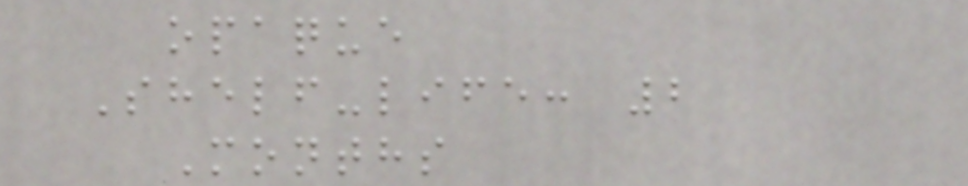opaque
Shelf-life: 2
Months
